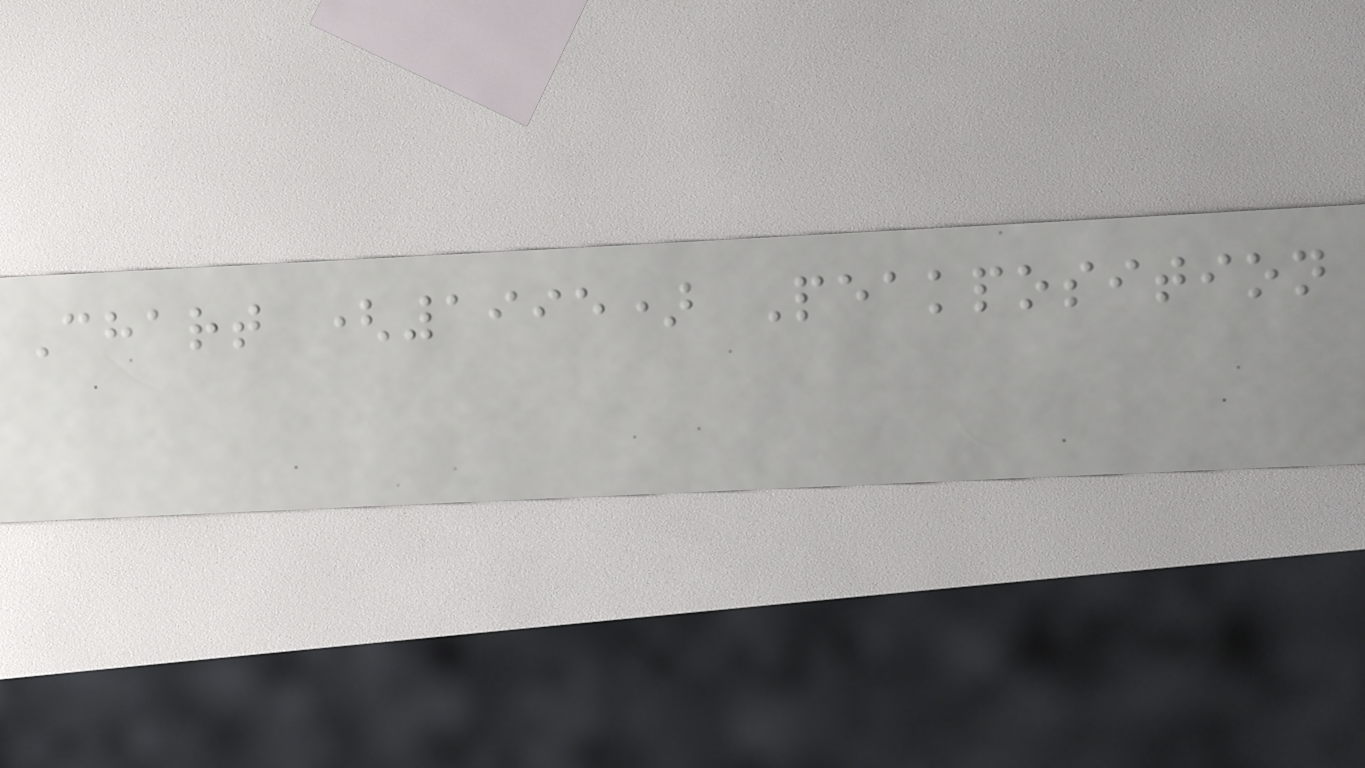Chart (1995) Peakposition
